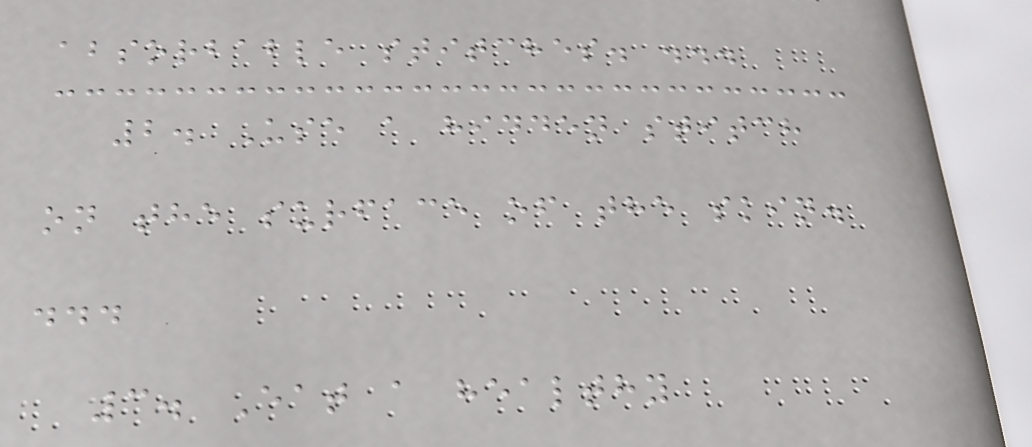absorbable stitches. ...
2. Use a hidden stitch
on the surface of the skin.
...
3. Eat a healthy
